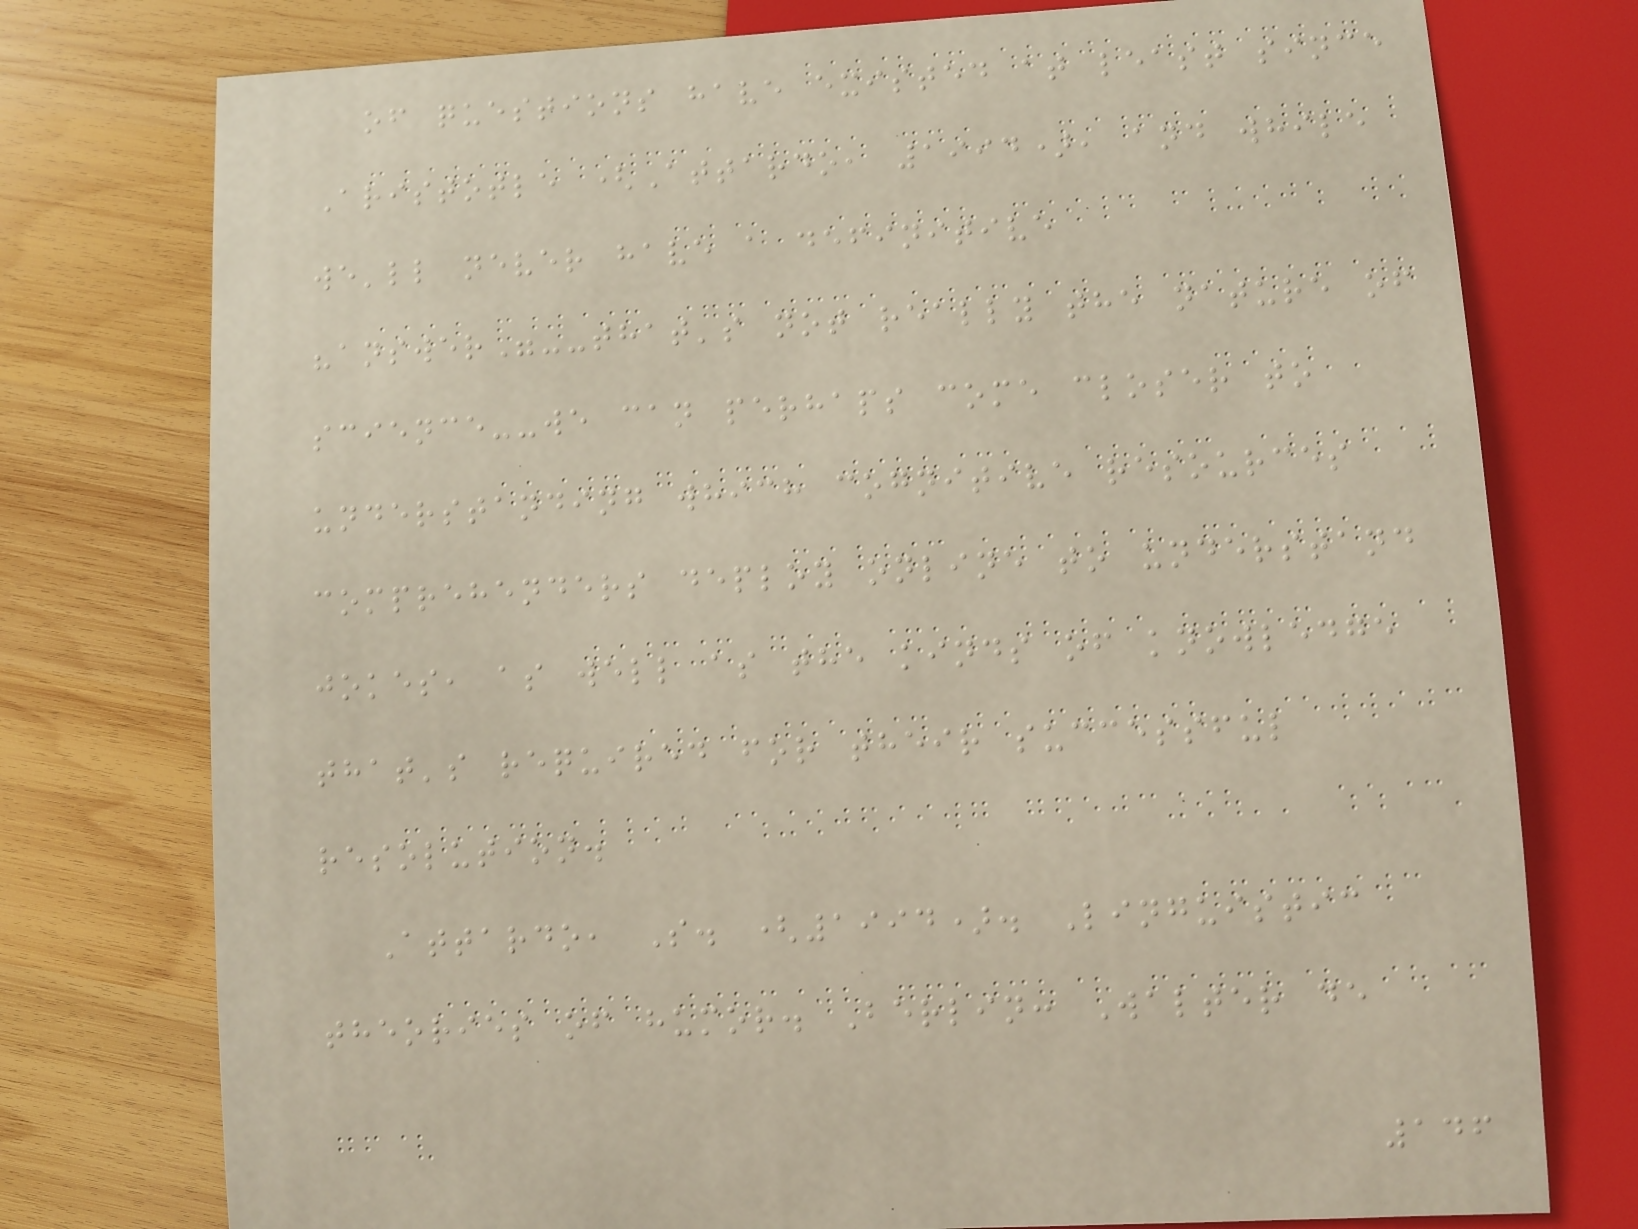of questions have existed at least since
Aristotle (Attardo, 1994), and while
we'll never have a definitive
"answer"--that's not really the nature of
science--we can perhaps come closer to
understanding which cognitive resources
comprehenders deploy online to understand
jokes, as well as the kinds of knowledge
that's required for their successful
resolution.
Attardo, S. (1994). Linguistic
theories of humor. Berlin: Walter de
146
